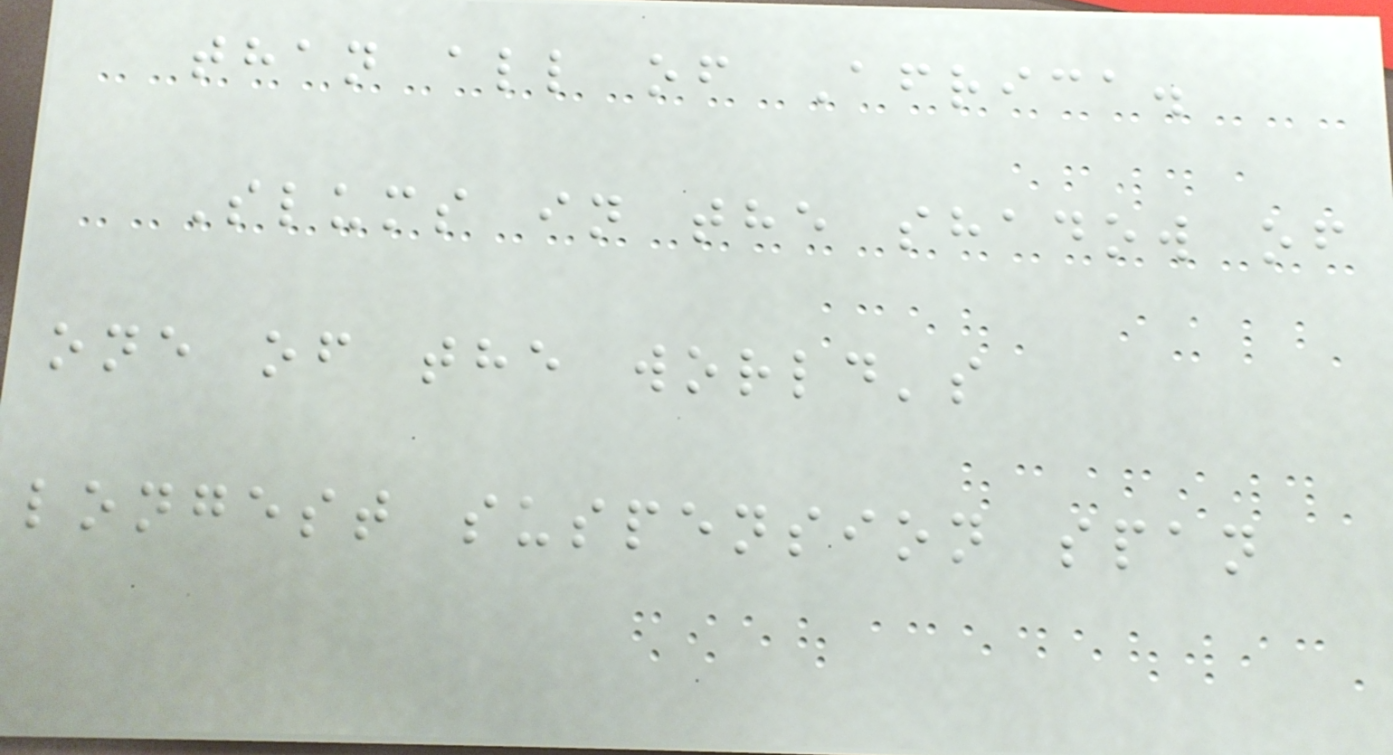than all of Africa.
Slums in the shadow of
one of the world's
longest suspension span
